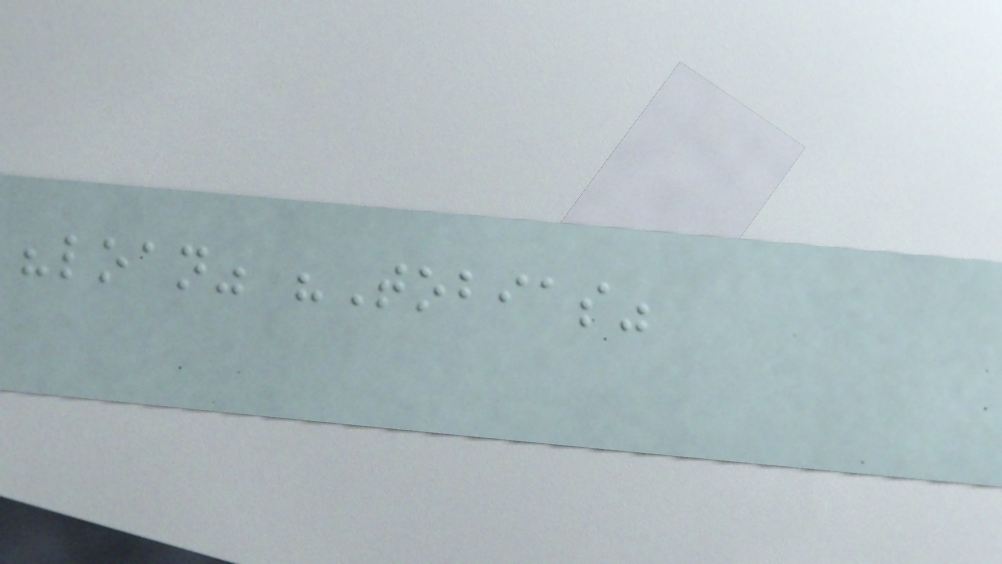"loan" "Tobias"
